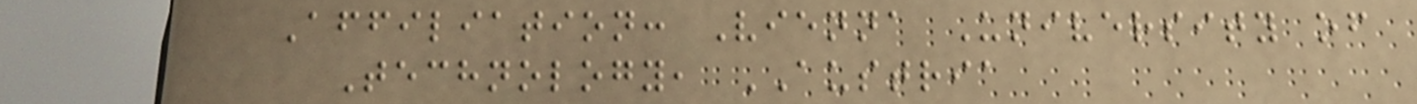Affiliation: Vienna University of
Technology, AUSTRIA
